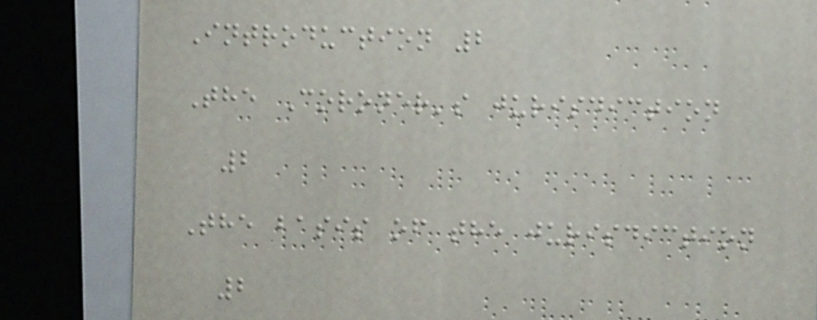Introduction 2
The Coroner's jurisdiction
2
The basis of the jurisdiction
2
